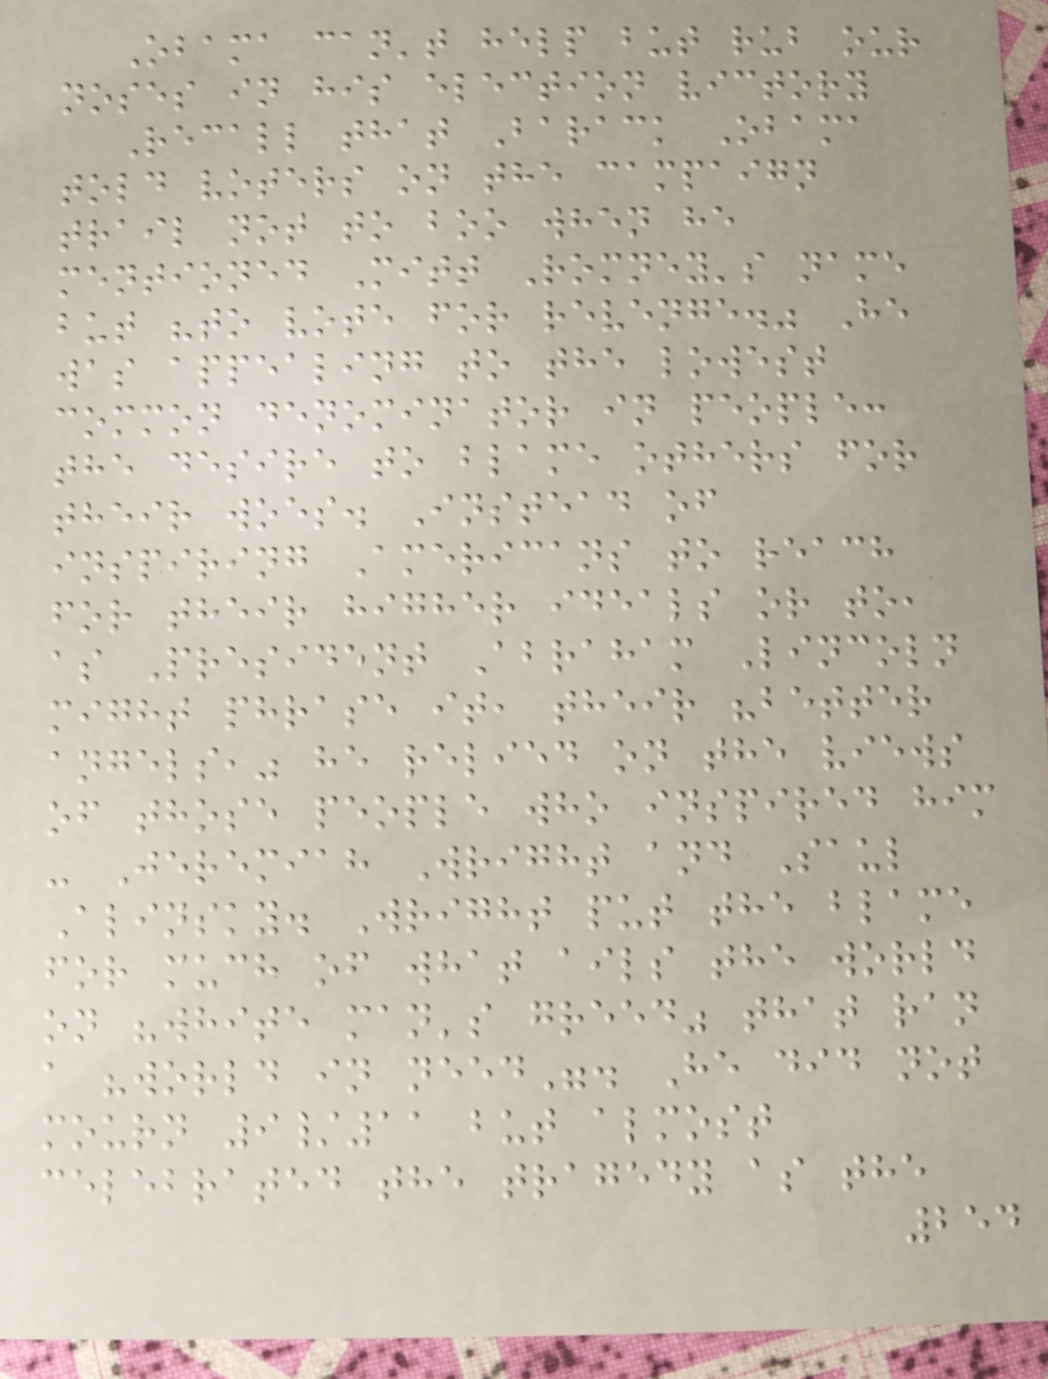Obama can't help but rub our
noses in his election victory
Recall that Barack Obama
told voters on the campaign
trail not to boo when he
mentioned Mitt Romney's name
but "to vote for revenge." He
was appealing to the lowest
common denominator in people:
the desire to blame others for
their woes. Instead of
inspiring Americans to reach
for their higher ideals or to,
as President Abraham Lincoln
might phrase it, their "better
angels," he relied on the views
of those people who inspired him
- Jeremiah Wright and Saul
Alinsky. Wright put the blame
for much of what ails the world
on "white man's greed" that ran
a "world in need". He did not
mourn 9/11 but almost
celebrated the tragedy as the
254
